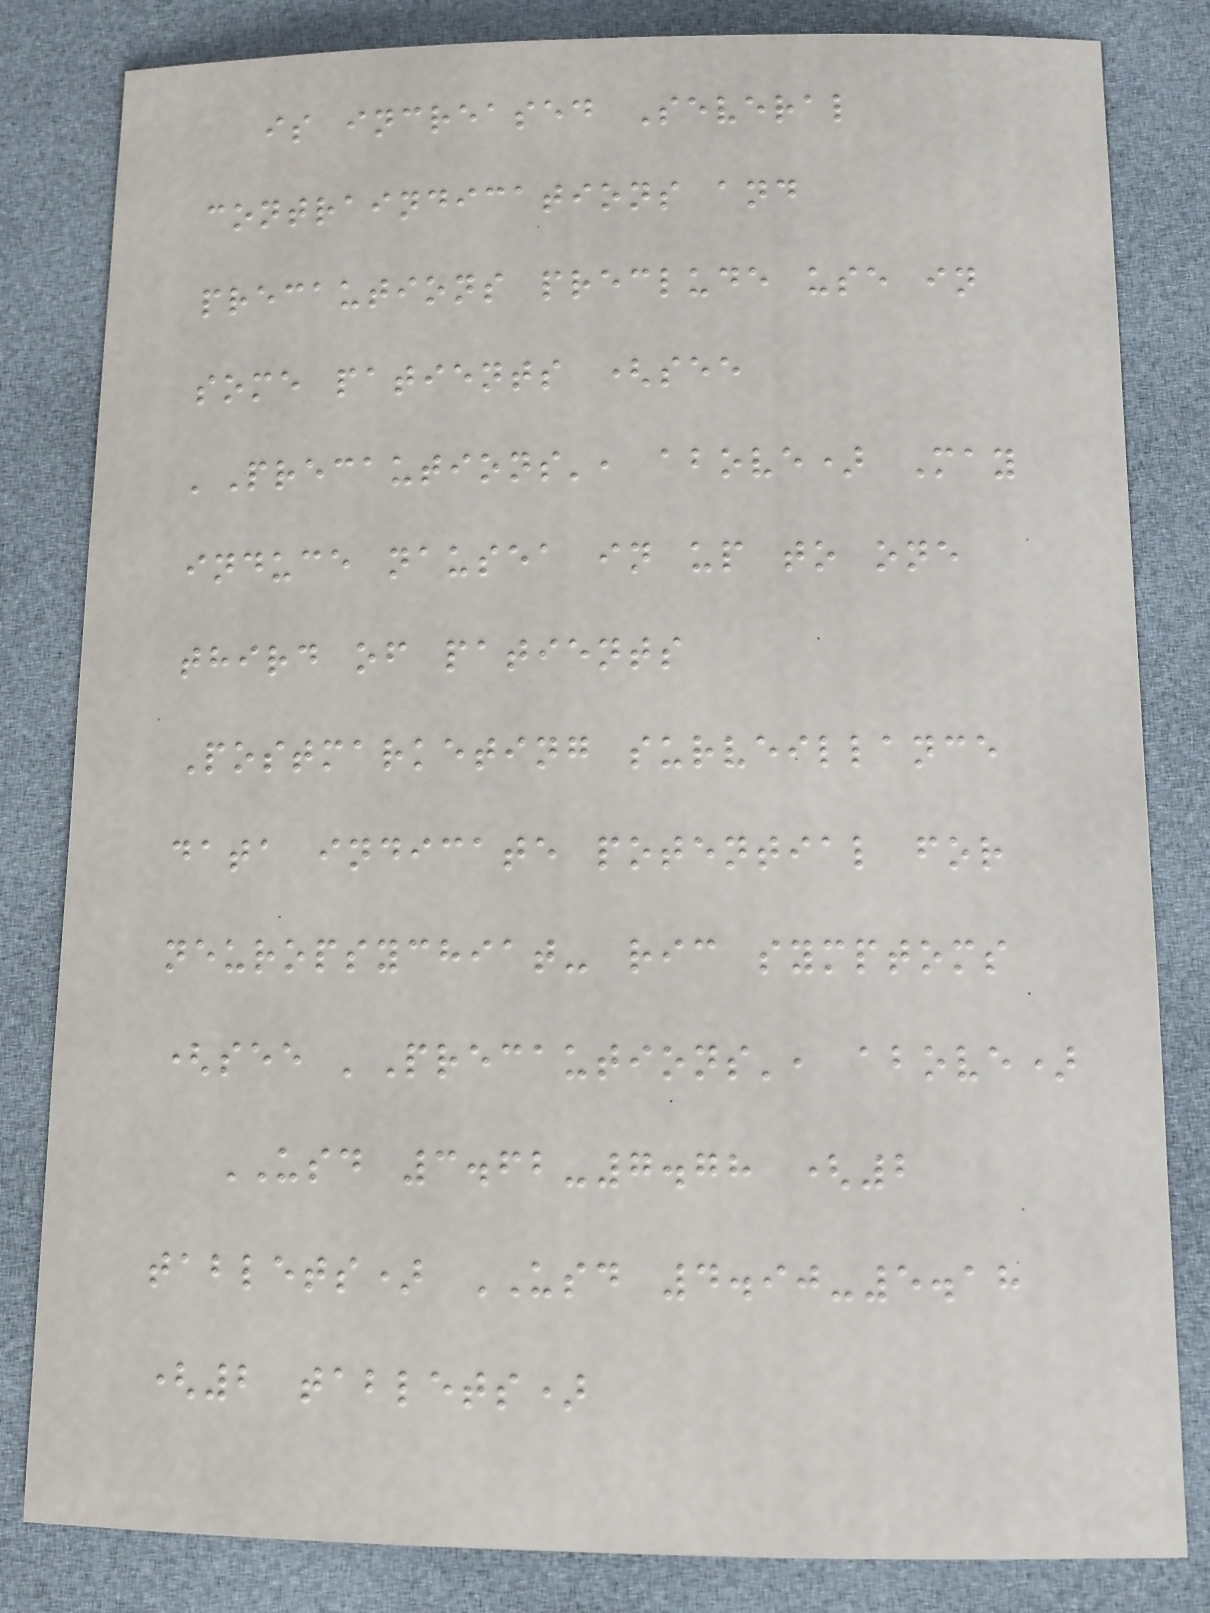is increased Several
contraindications and
precautions preclude use in
some patients (see
'Precautions', above) May
induce nausea in up to one
third of patients
Postmarketing surveillance
data indicate potential for
neuropsychiat- ric symptoms
(see 'Precautions', above)
USD 3.62-7.78 (2
tablets) USD 4.90-5.18
(2 tablets)
